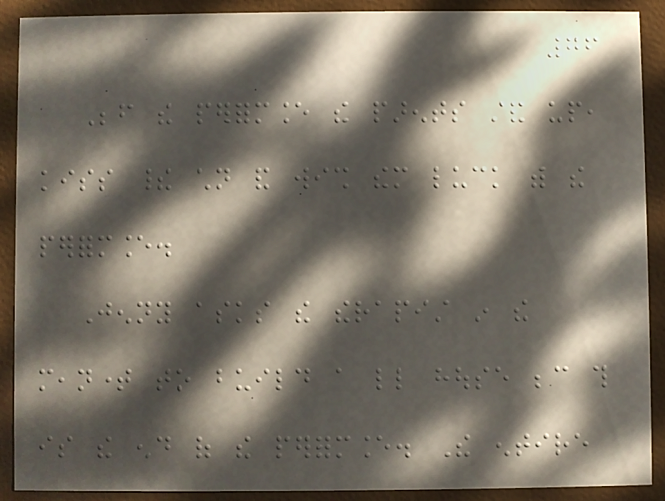76
Before the performance the parents stand up,
kiss their children and wish them luck with the
performance.
Jenny asks the therapist in the
meantime to build a little house because this
is the end of the performance. The entire
